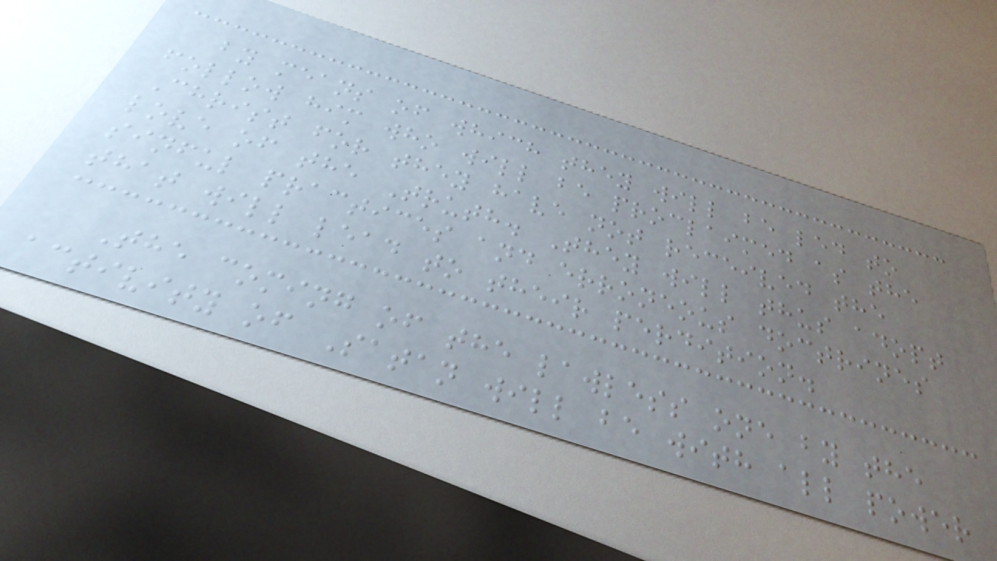by means of which they will be led to
follow him who will be proclaimed as the
Christ for they have not received the
love of the Truth. They will thus adopt
sinful practices and erroneous doctrines
that will lead to their perdition.
The coming of the lawless one by the
activity of Satan will be with all power
